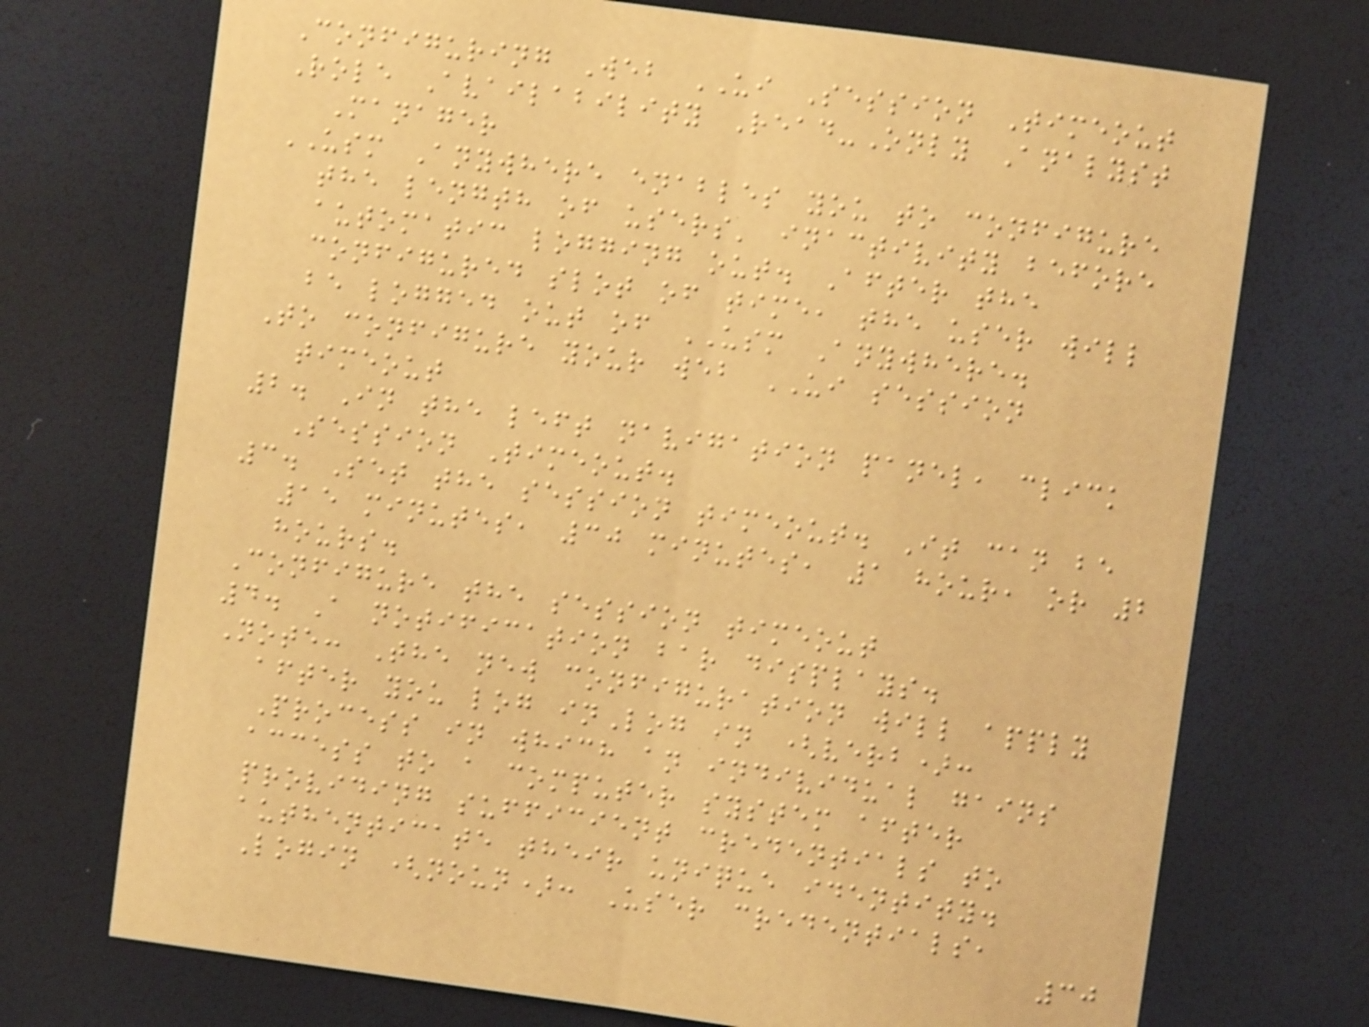Configuring Web UI Session Timeout
Role Availability Read-Only Analyst
Manager
USM Anywhere enables you to configure
the length of users' inactivity before
automatic logging out. After the
configured slot of time, the user will
be logged out of USM Anywhere.
To configure your web UI session
timeout
2. In the left navigation panel, click
Session Timeout.
3. Set the session timeout. It can be
15 minutes, 30 minutes, 1 hour, or 2
hours.
Configure the session timeout
4. A notification bar displays.
Note: The new configuration will apply
after you log inLog in (verb):
Process in which an individual gains
access to a computer system after
providing sufficient credentials to
authenticate their unique identity.
Login (noun): User credentials,
30
